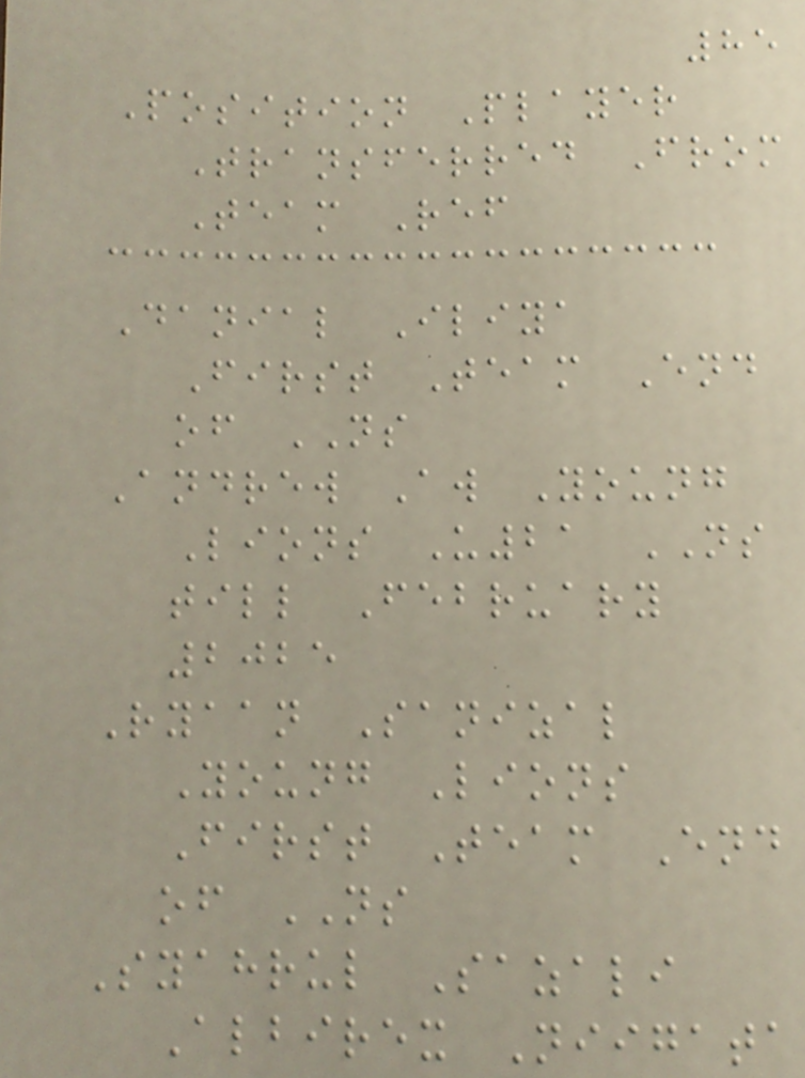85
Position Player
Transferred From
Team Ref
Danial Iliya
First Team End
of NS
Andrew Aw Young
Lions U21 NS
till February
2025
Ryaan Sanizal
Young Lions
First Team End
of NS
Syahrul Sazali
Albirex Niigata
